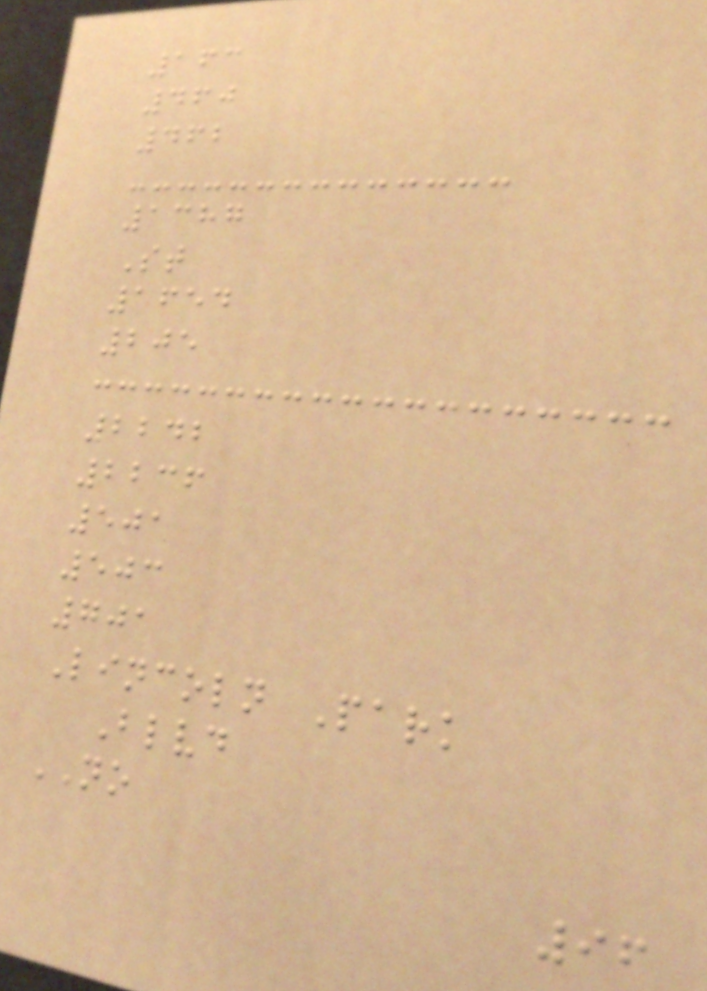163
460
462
1387
St
1654
205
2242
2236
501
503
701
Lincoln Park
Blvd
NO
96
